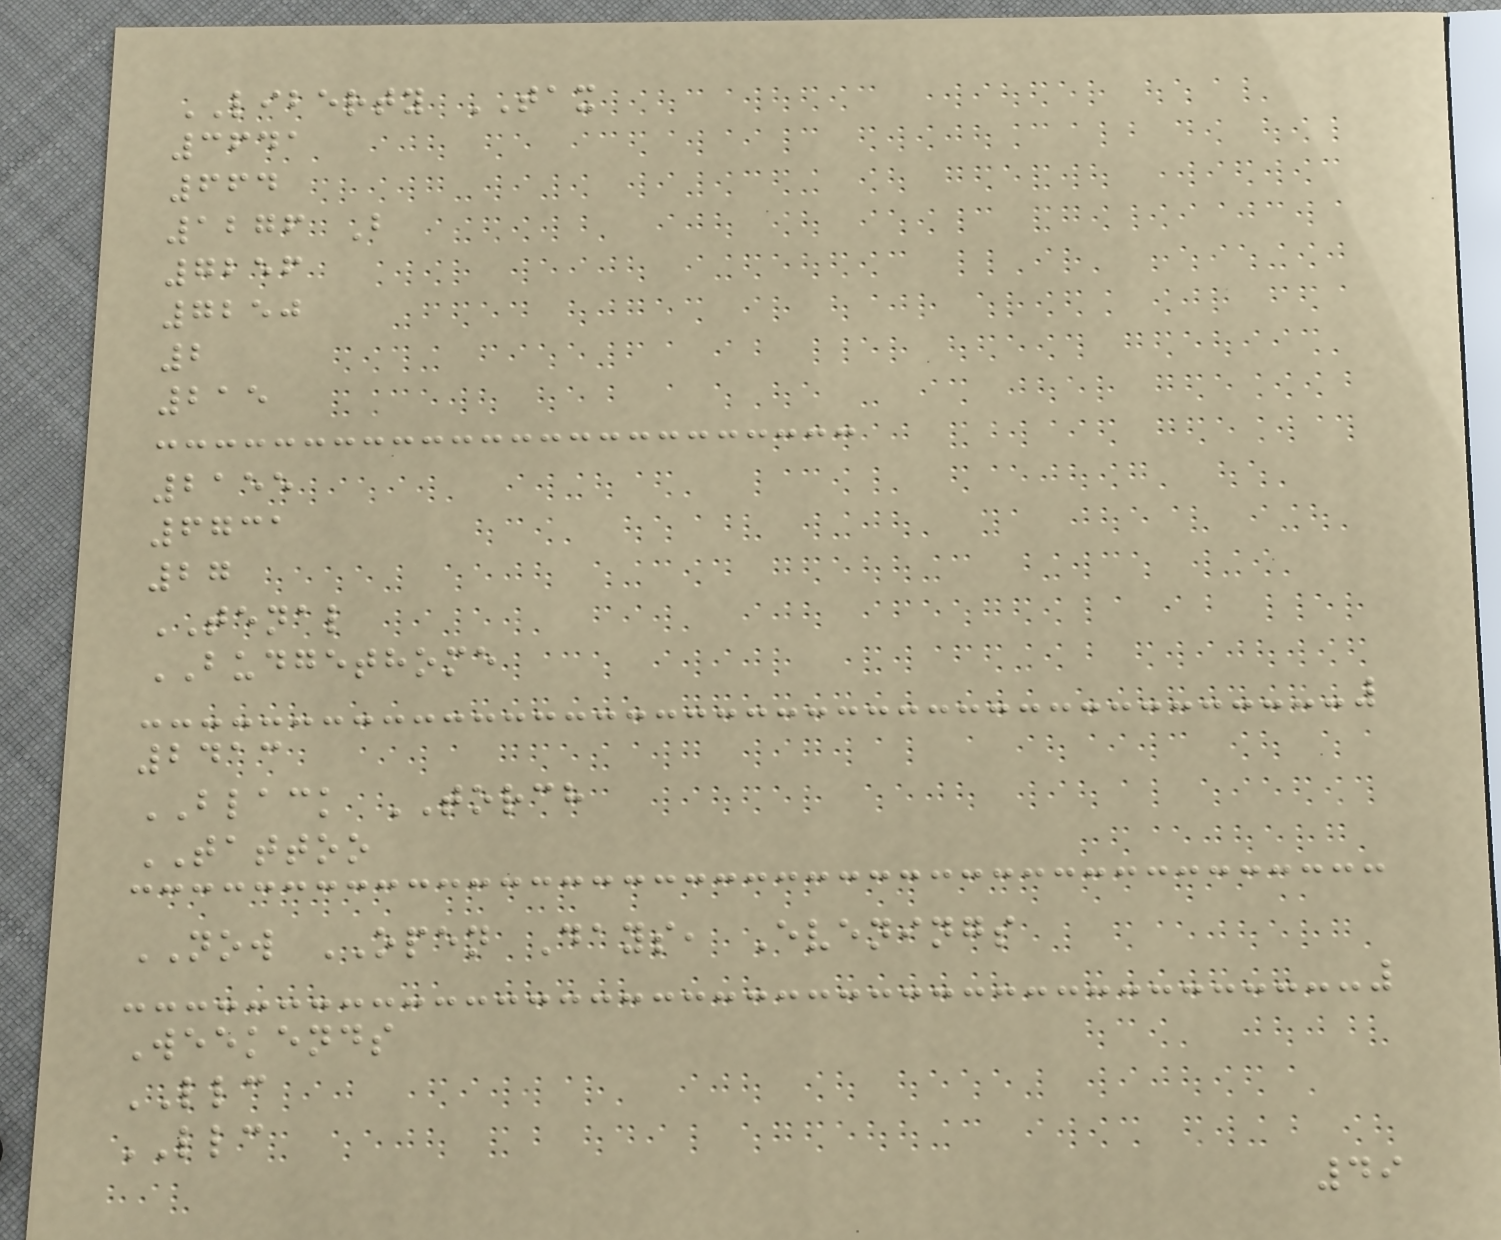LIBERTY TAX
3641
664
1276 B
7256
7250
2
215
2155
6731
27
TENAL
BUDGETHOME
2413
BLACK TORCH
TATTOO
NOW OPEN Days, Evenings
Weekends
LLC
LLC
49
